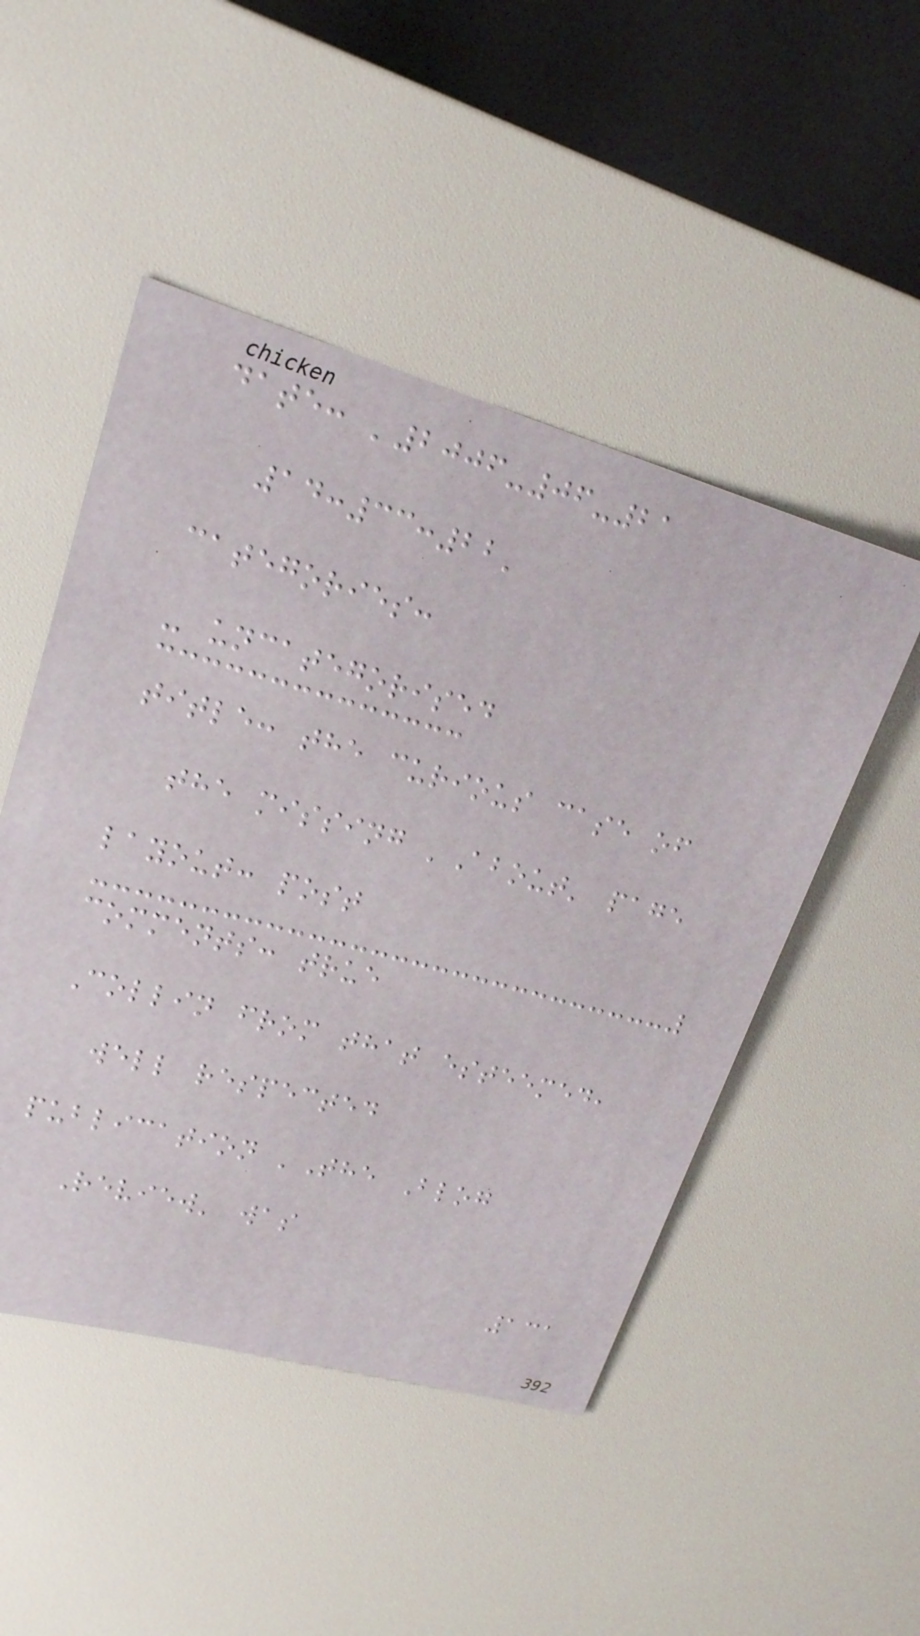date: '2006-06-21
14:33:22'
categories:
- uncategorised
title: the curious case of
the missing 'About' page
layout: post
comments: true
Collin from that esteemed,
well respected
publication 'The Blog
Review' was
131
